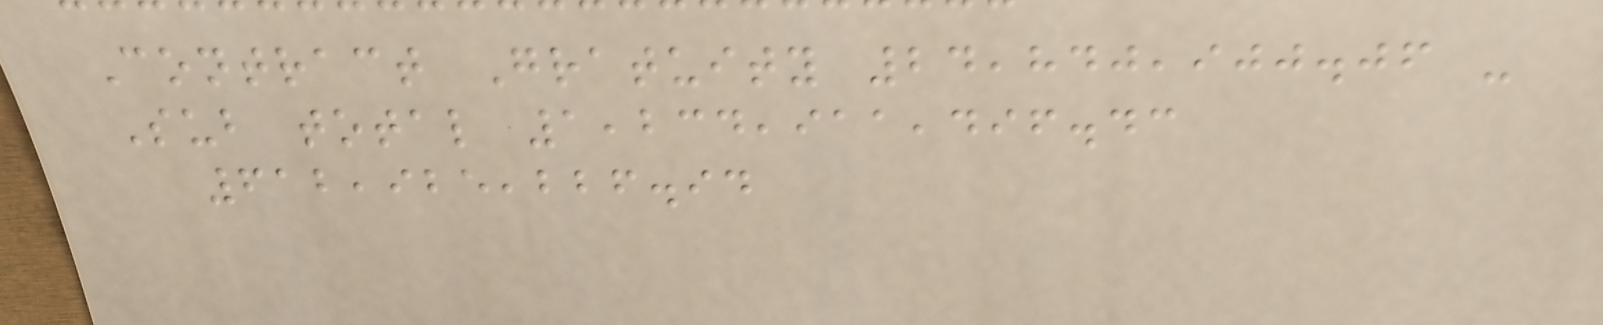Contract Gratuity 24,840,900.06 -
Sub total 1,234,911,496.43
612,925,226.94
